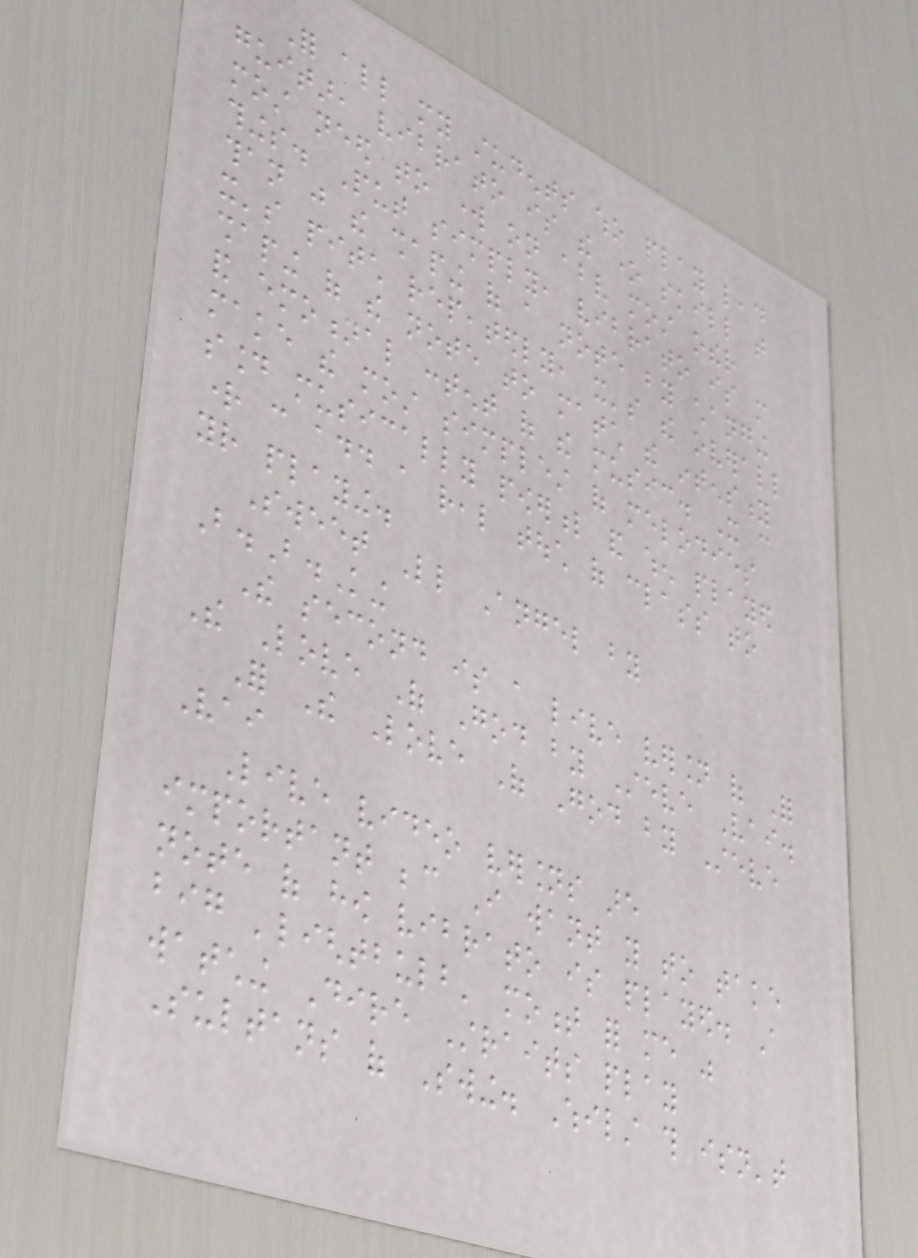For all my students who play lead
guitar, vibrato is the one skill that
most need to work on above most other
things. Put simply, vibrato is more
than just the shaping of a note by changing
it's pitch repeatedly, it's the overall
shaping of the note to match the intensity
and emotional content of the music. It can
make the most simplest of melodies
sound musically powerful and when played
right can add a real touch of class to
your playing.
Sweet Little Angel by
B.B.King
The second is a live version of For
The Love Of God by Steve Vai.
For The Love Of God by Steve
Vai
Live video versions are
important because I want you to take
note of how vibrato is played. A
big 'lightbulb' moment for me was
watching Dire Straits play
Sultans of Swing. Whilst this isn't
